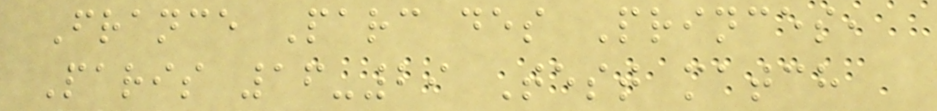France Parc des Princes,
Paris 16-29 Test match
